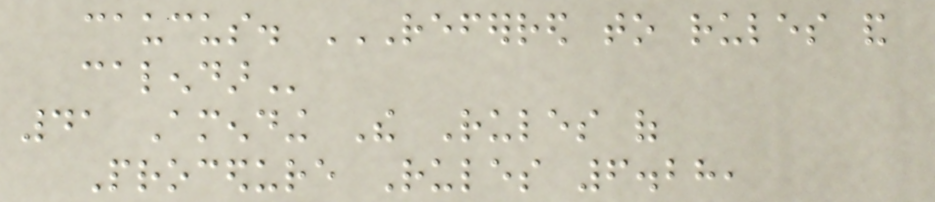caucus. REFERRED TO RULES AND
CALENDAR
41 Amending The Rules of
Procedure Rules 6.28,
